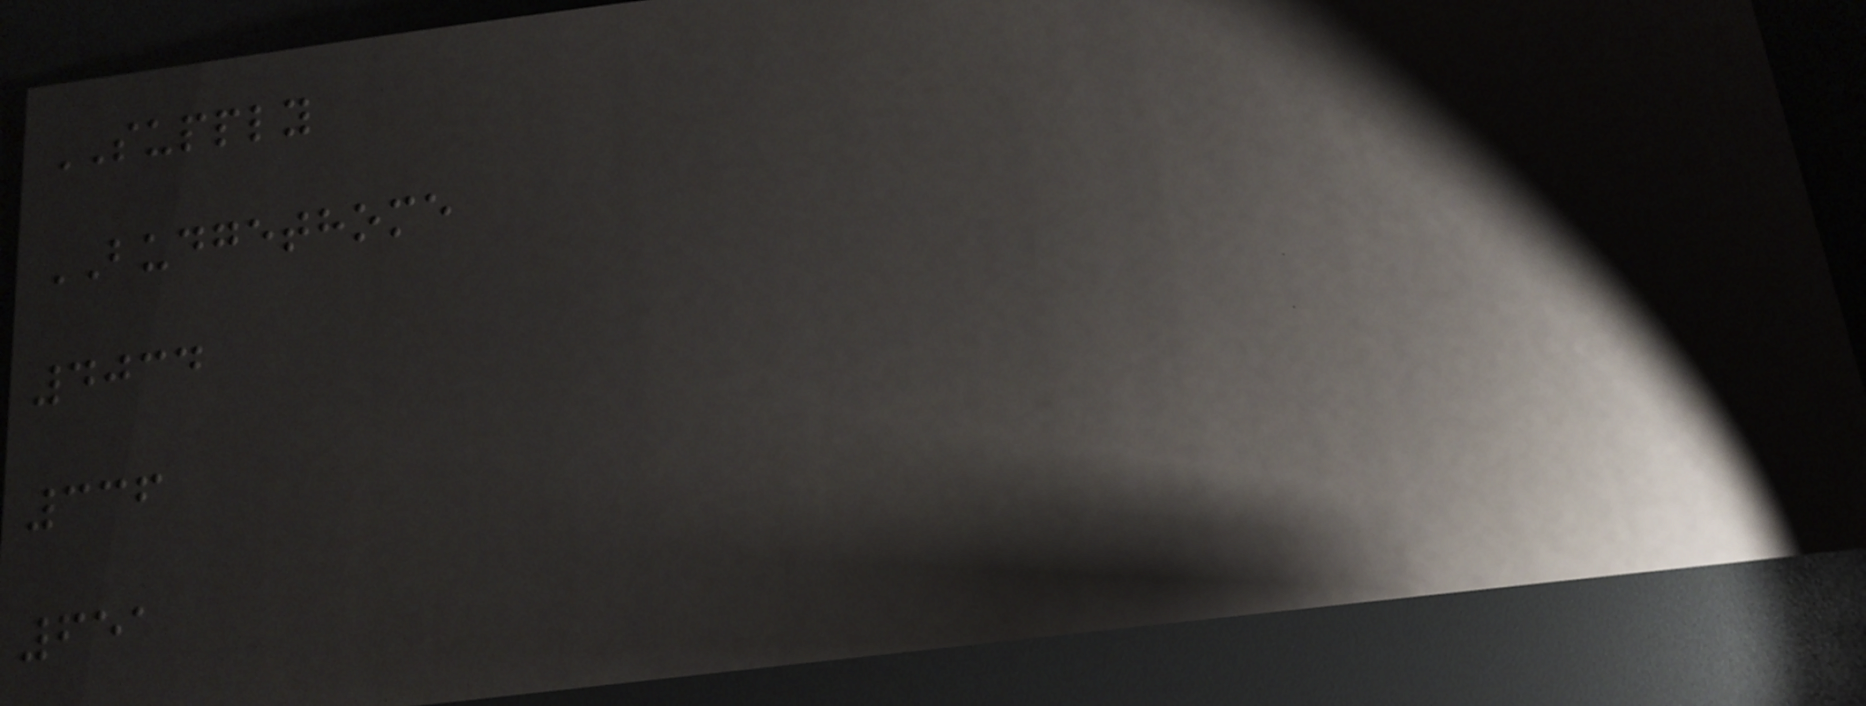SUPPLY
BUDGETHOME
4034
336
651
